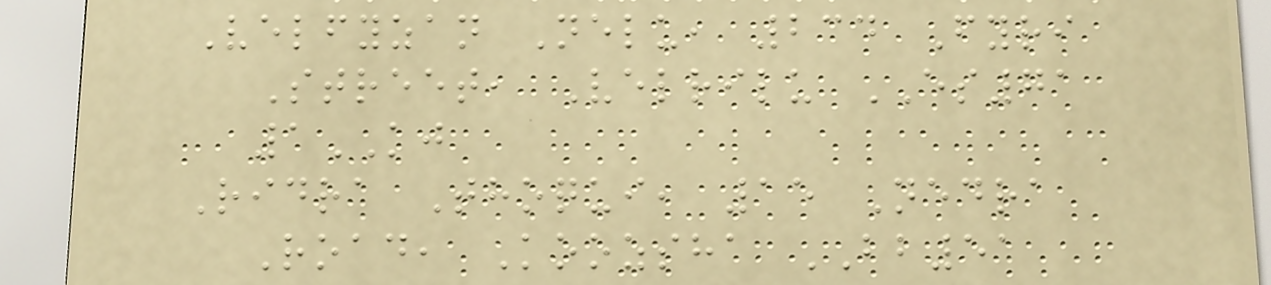Velfyzan Nelu, 234 Fyri
Street, Velrilu ES71
1KJ
Ridra Thoqui, 15 Nedra
Road, Koozsha BB51
